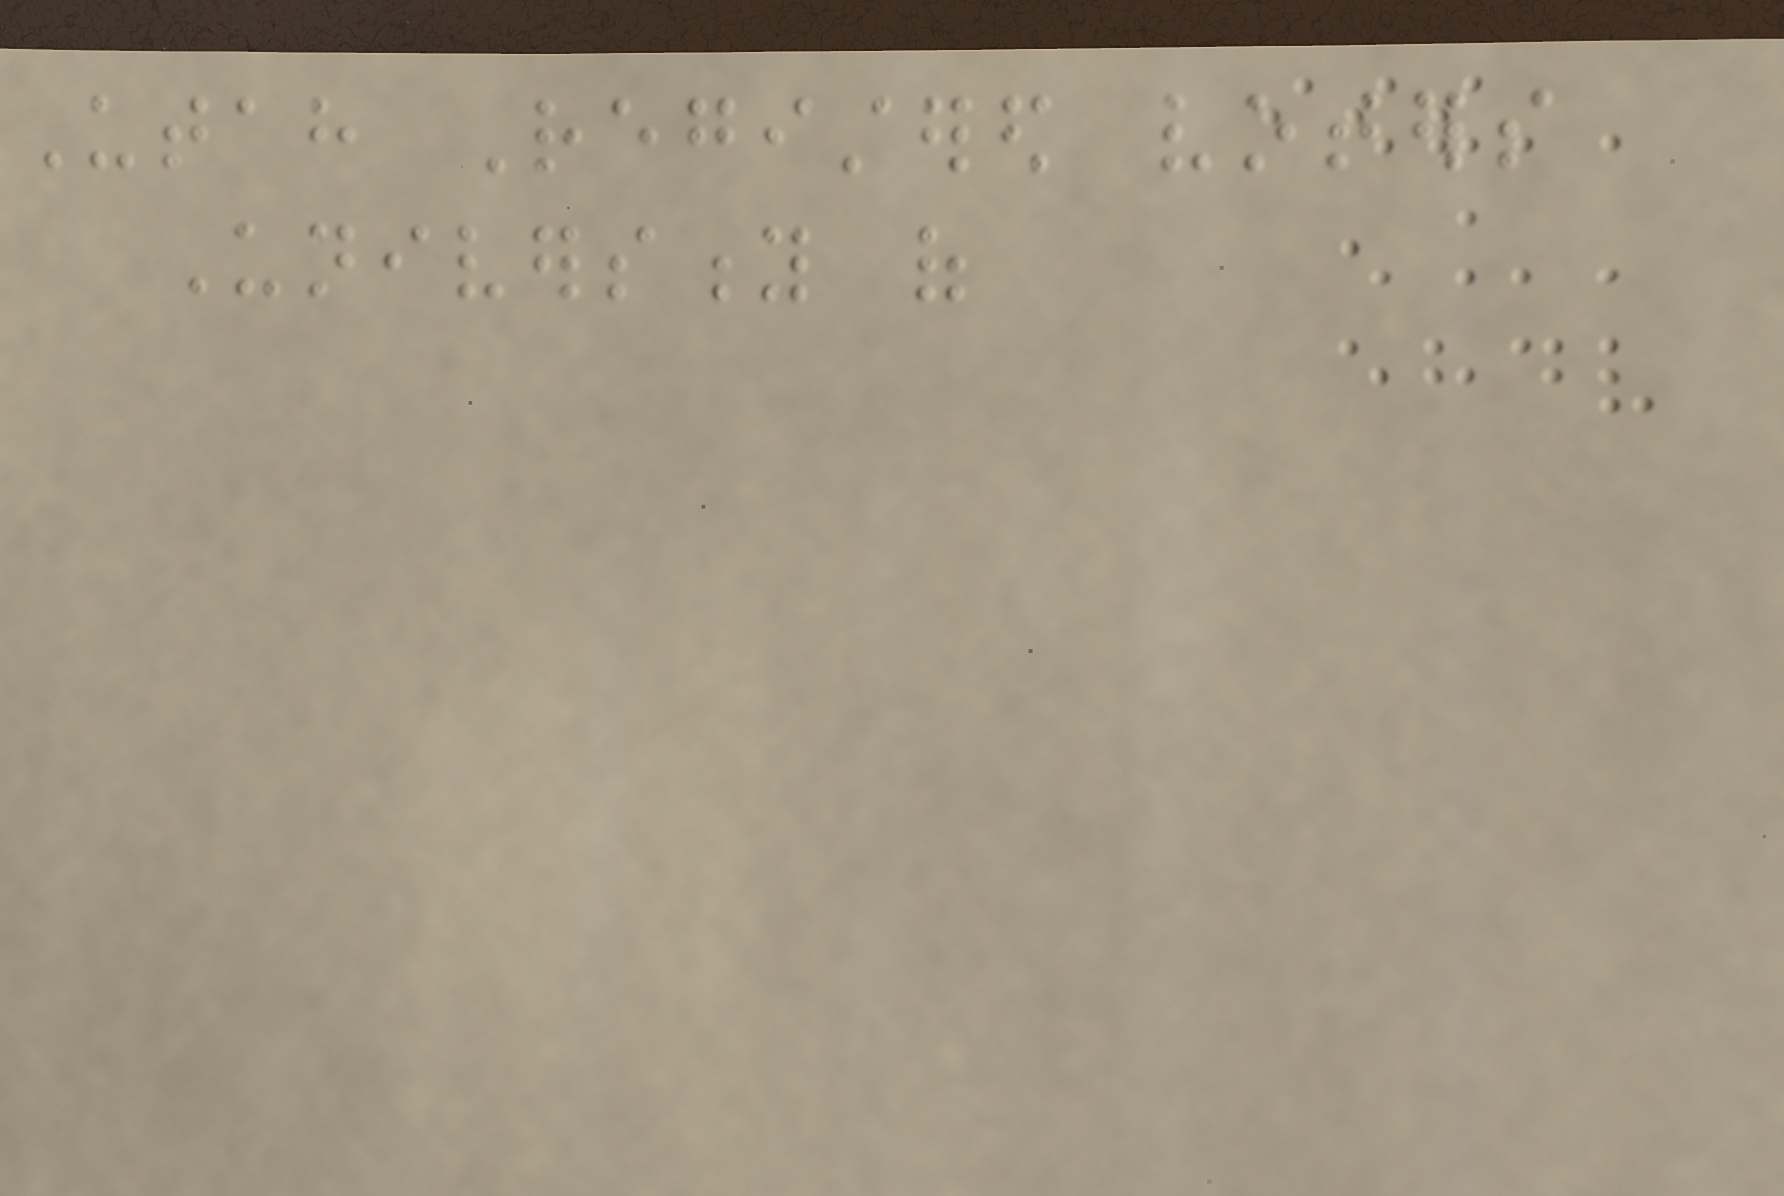Utah Registered voters
University of
